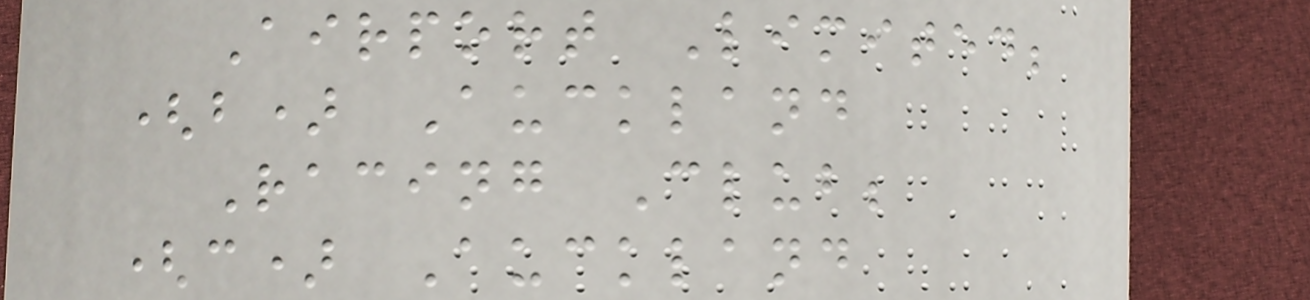Airport Limited;
(b) Auckland
Racing Club;
(c) Auckland
